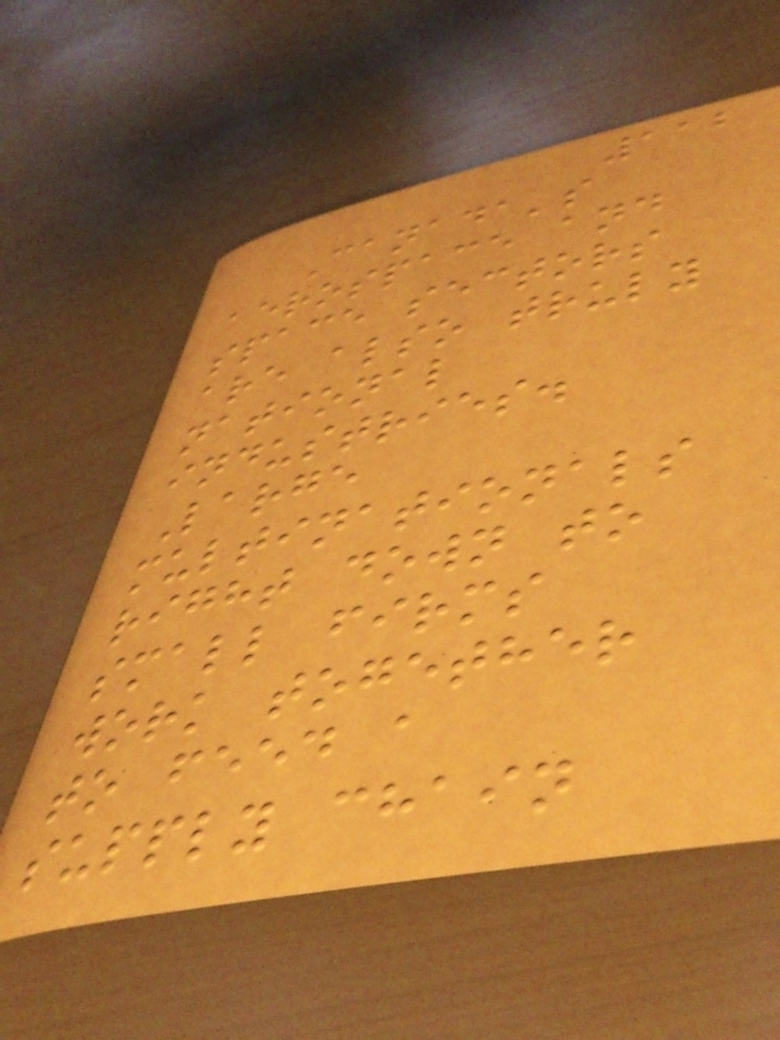112
Canada's
aerospace and
space sectors
are also truly
national
industries.
Large
multinationals
right down to
small firms
work together
to feed a
supply chain
